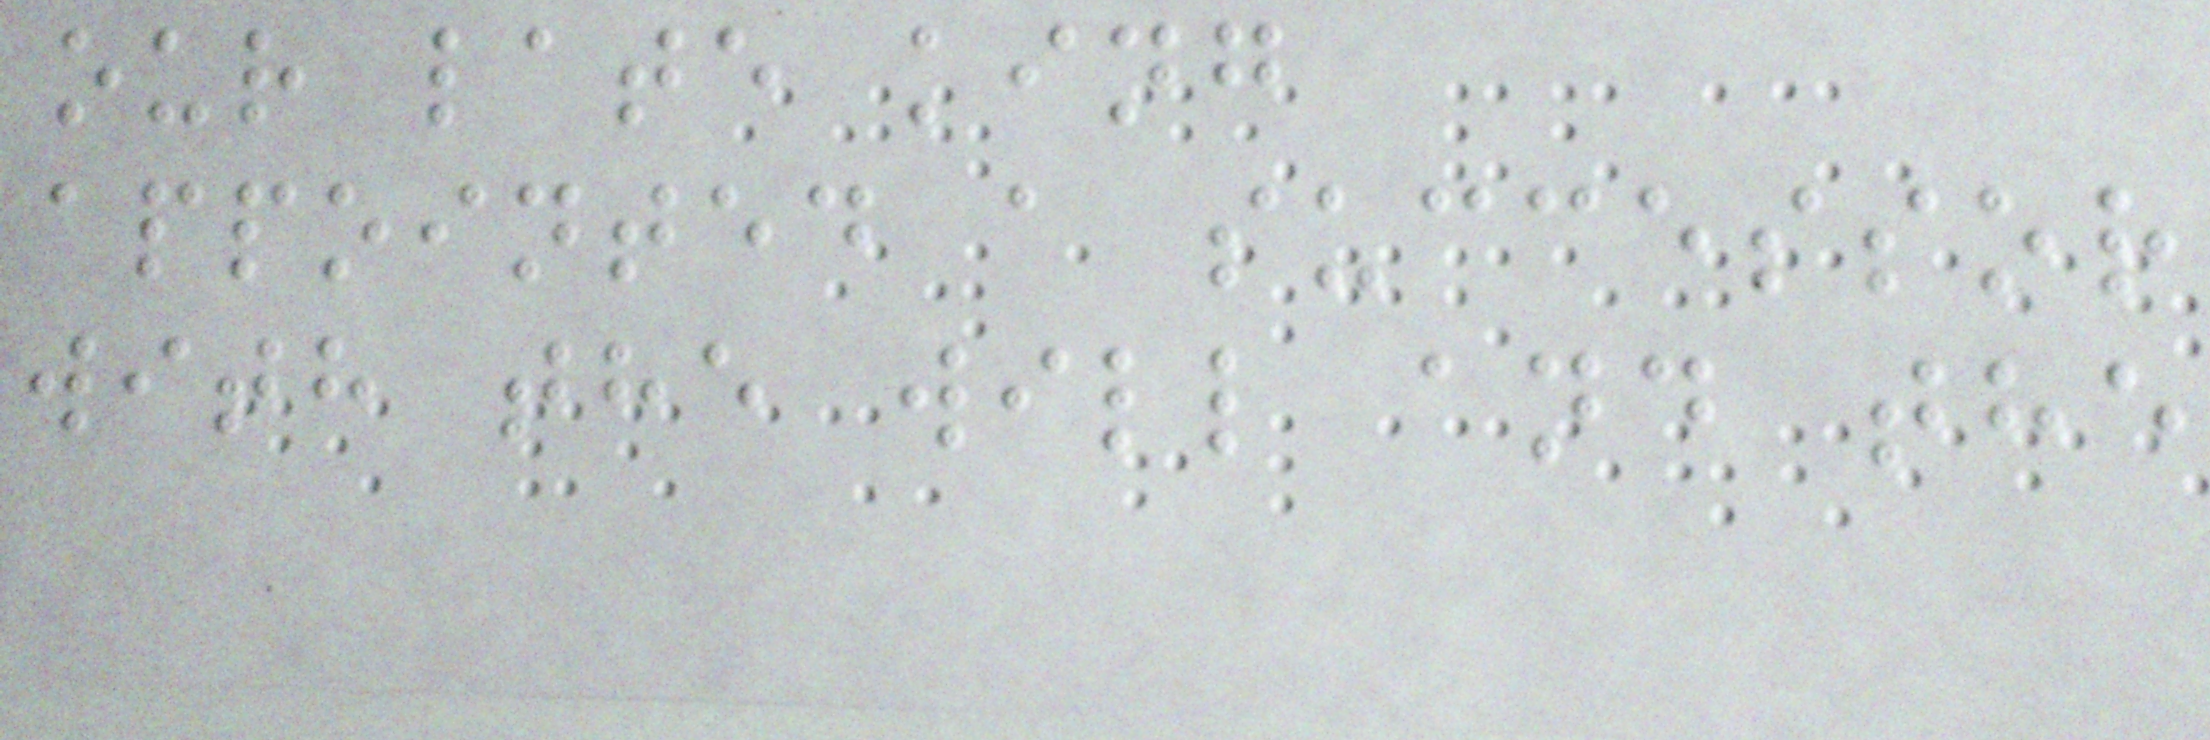our late king
appointed a successor
with the will and the
